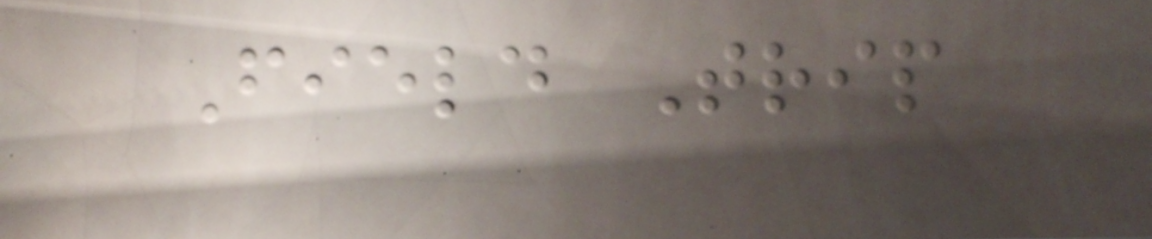Field Trip
